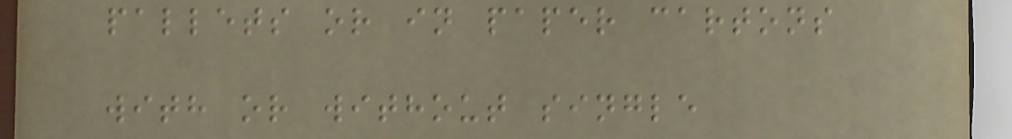pallets or in paper cartons
with or without single
